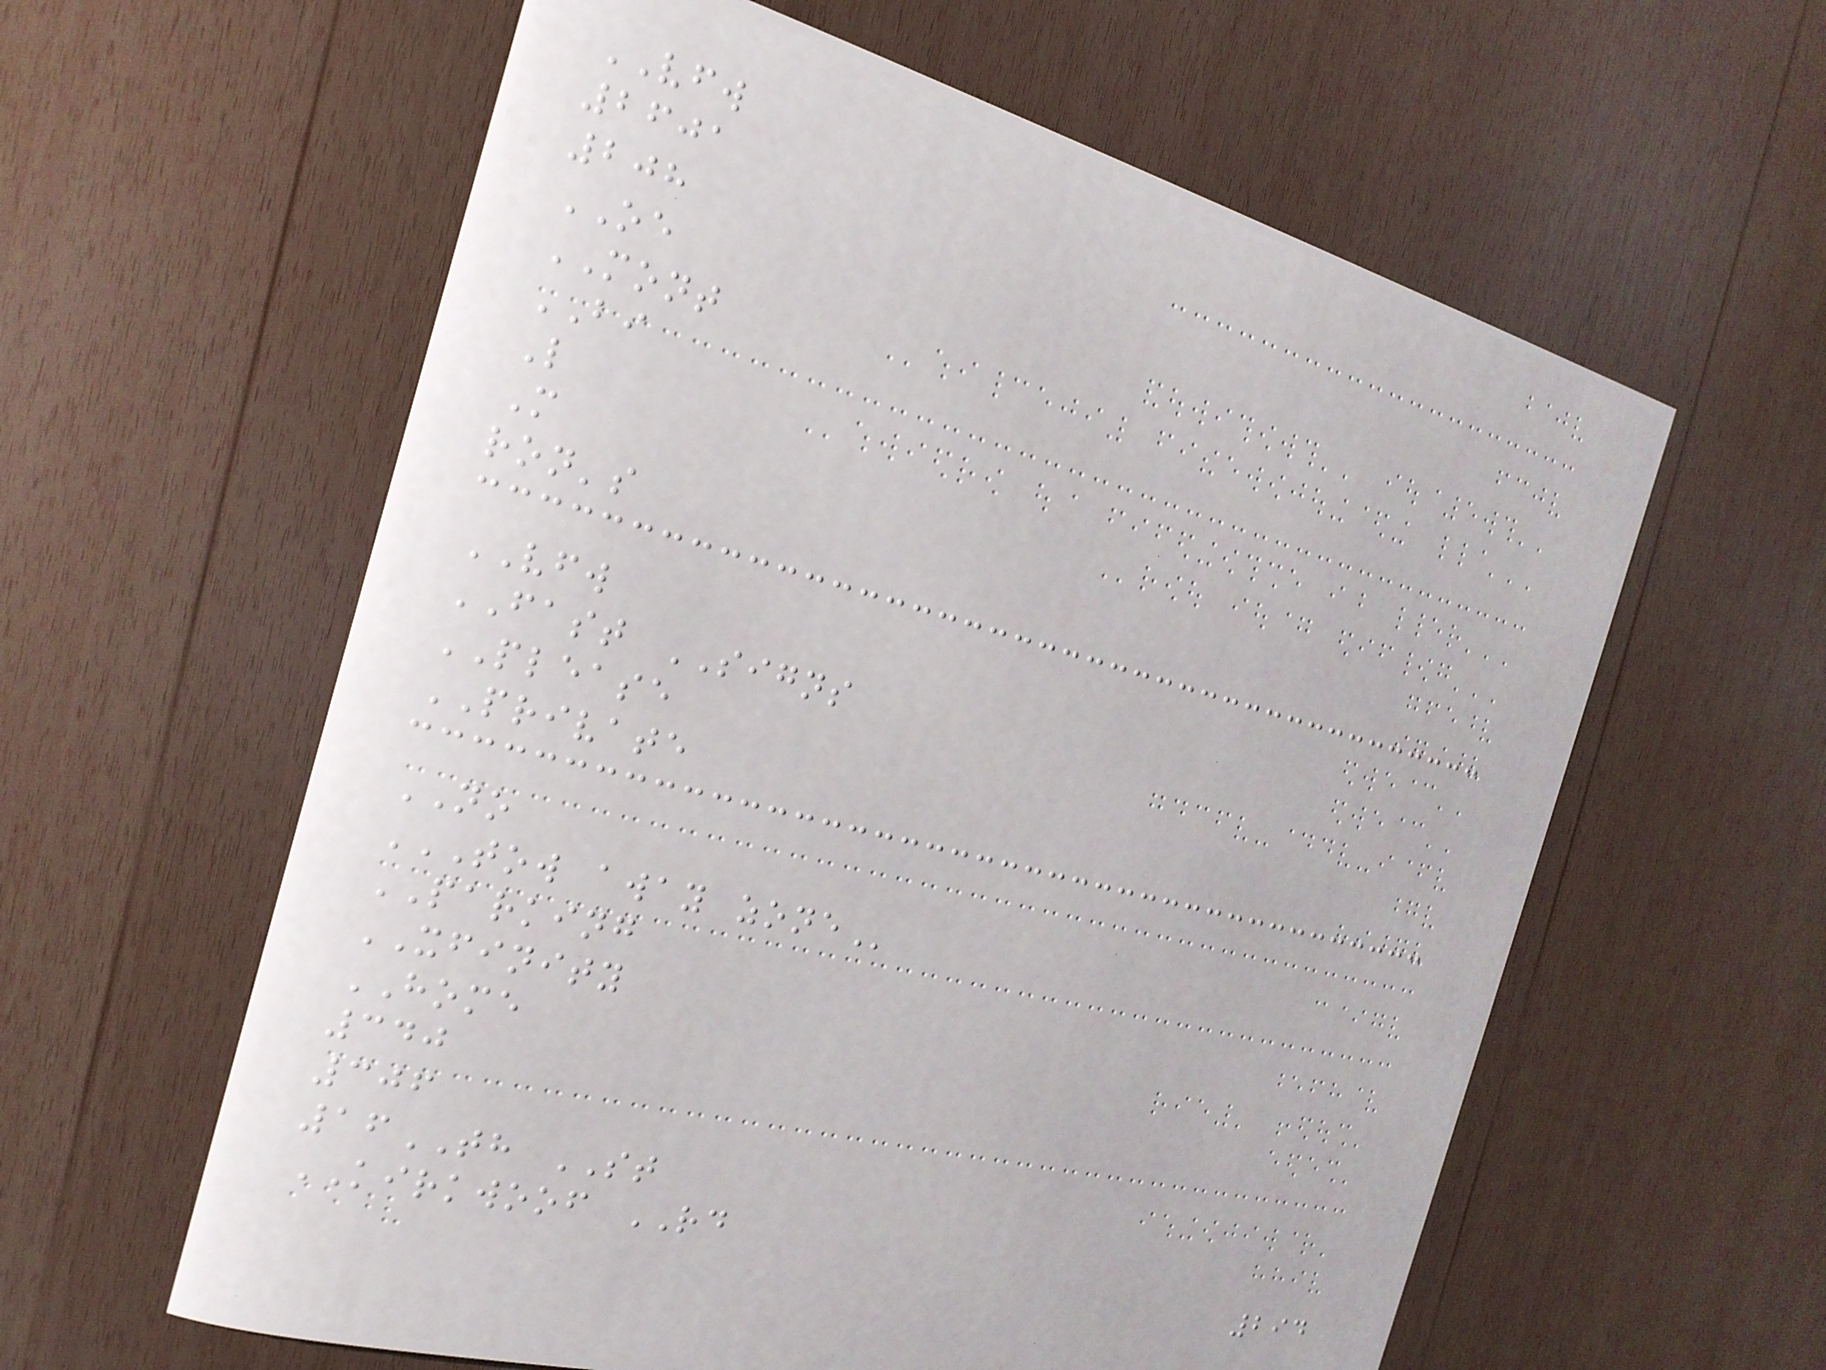VFW
2601
208
OE
MONT
BI
L
M
ron's
VFW
FAST SIGNS
PLEASE
PRIVATE
NO
TOW AWAY ZONE
PARKING
XFINITY
HOME
340
306
16TH ST
KIRKWOOF RD
294
